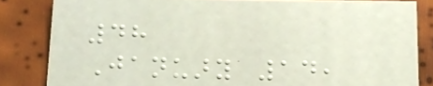48
January 14,
